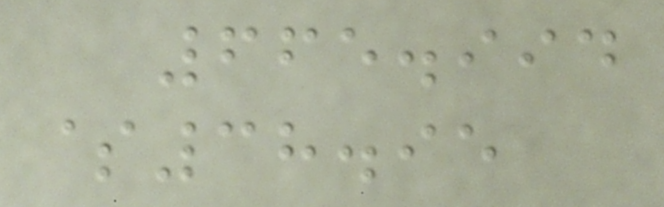665.994
$38.95
